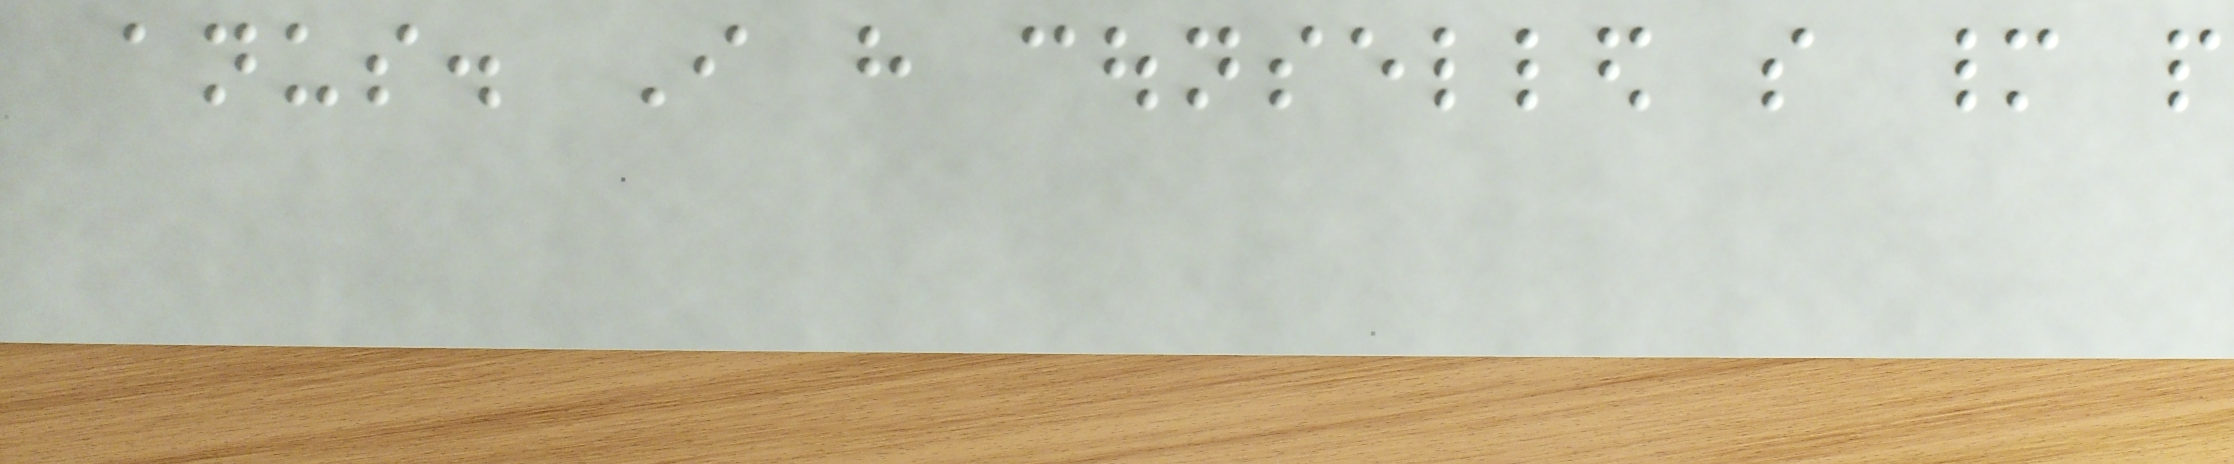anus. I have counselled so many people
